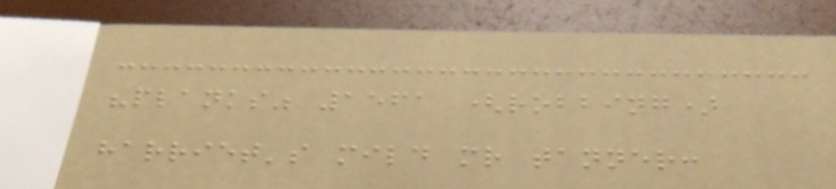"planks" 1561 (robbing)
harriet's mild mr tanner:
